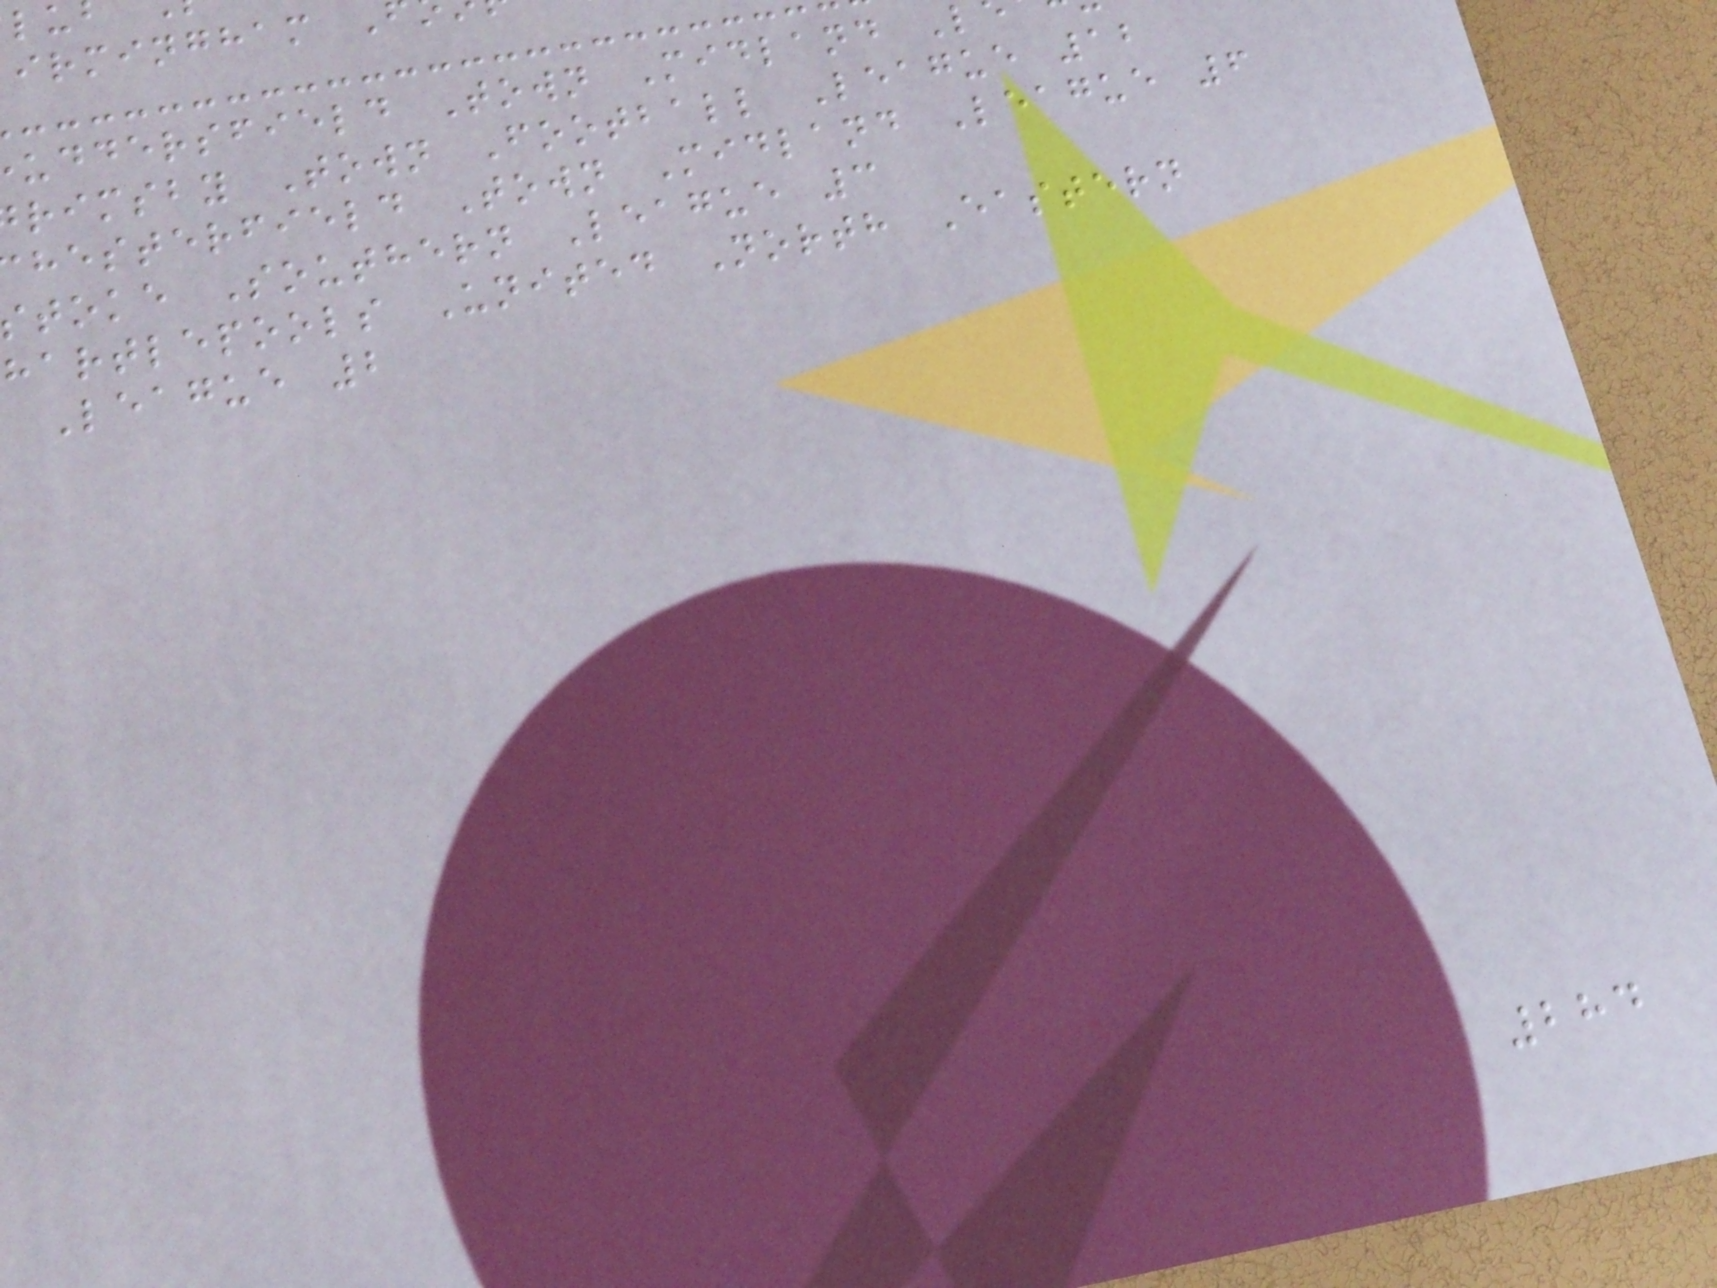irmingham
uddersfield Town Midland L
rimsby Town Football League 12
hesterfield Town Midland League 6
toke Southern League 3
hartlepools United North Eastern
League 2
284
